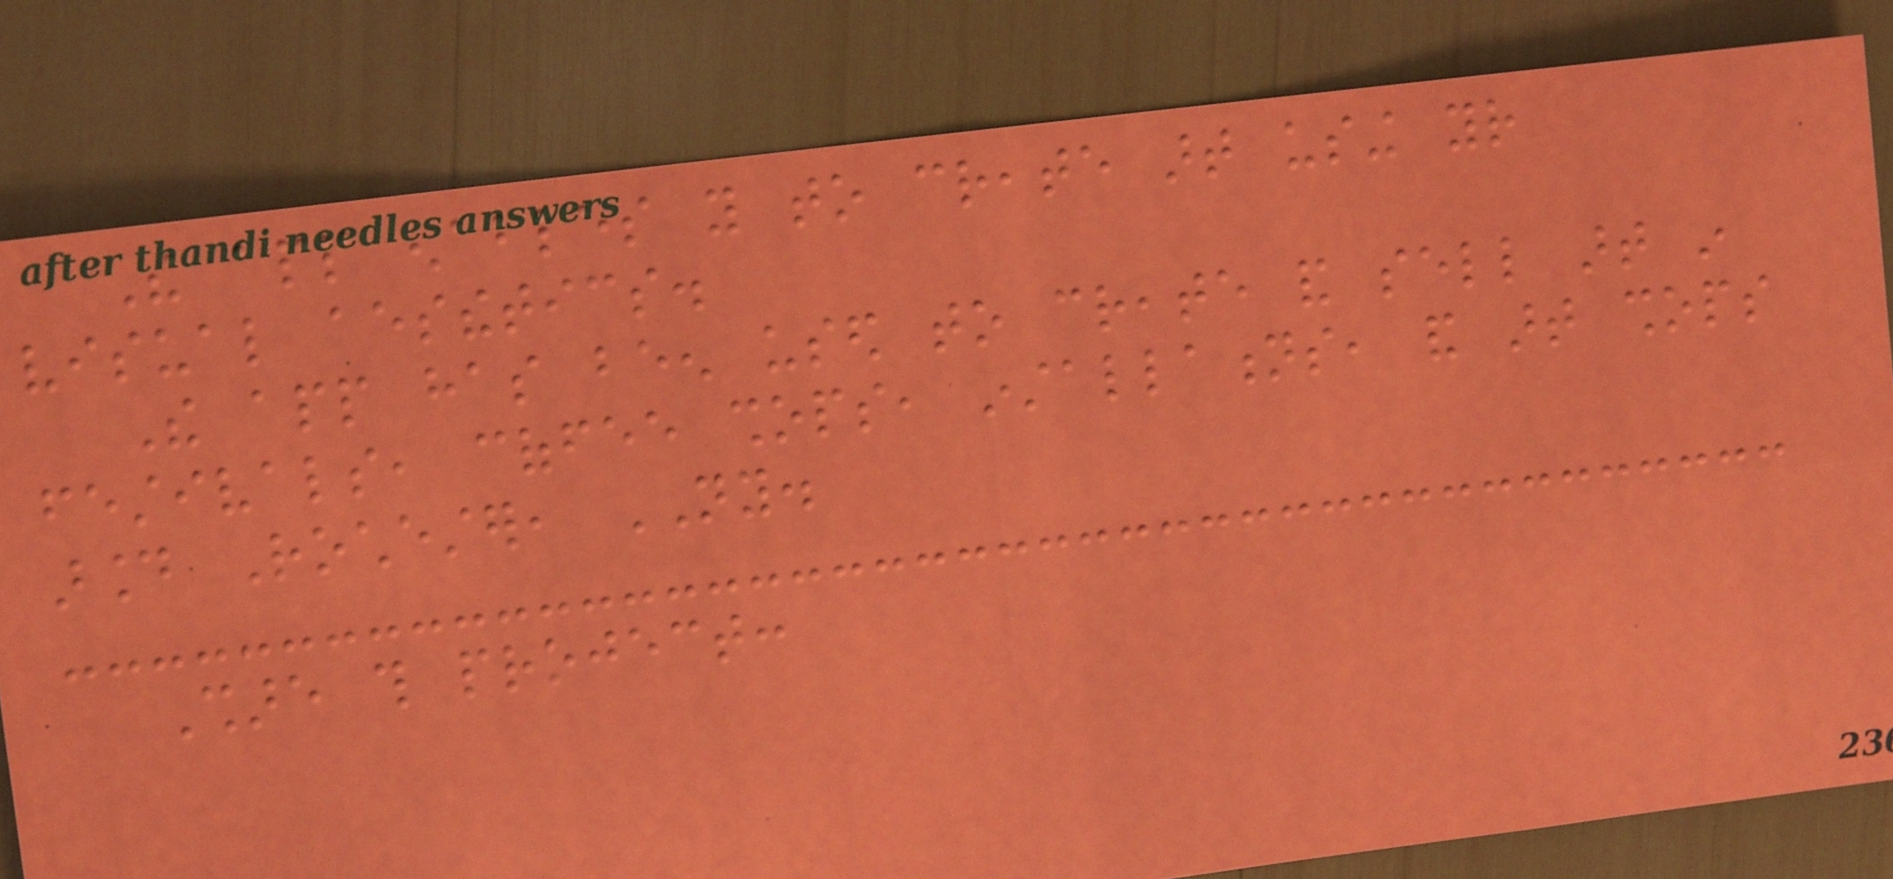The app enables you to create art using your
visual aesthetics.
The app has been used to create and sell art in
festivals, coffee shops, installations, and art shops
around Rochester, NY.
Share this project:
